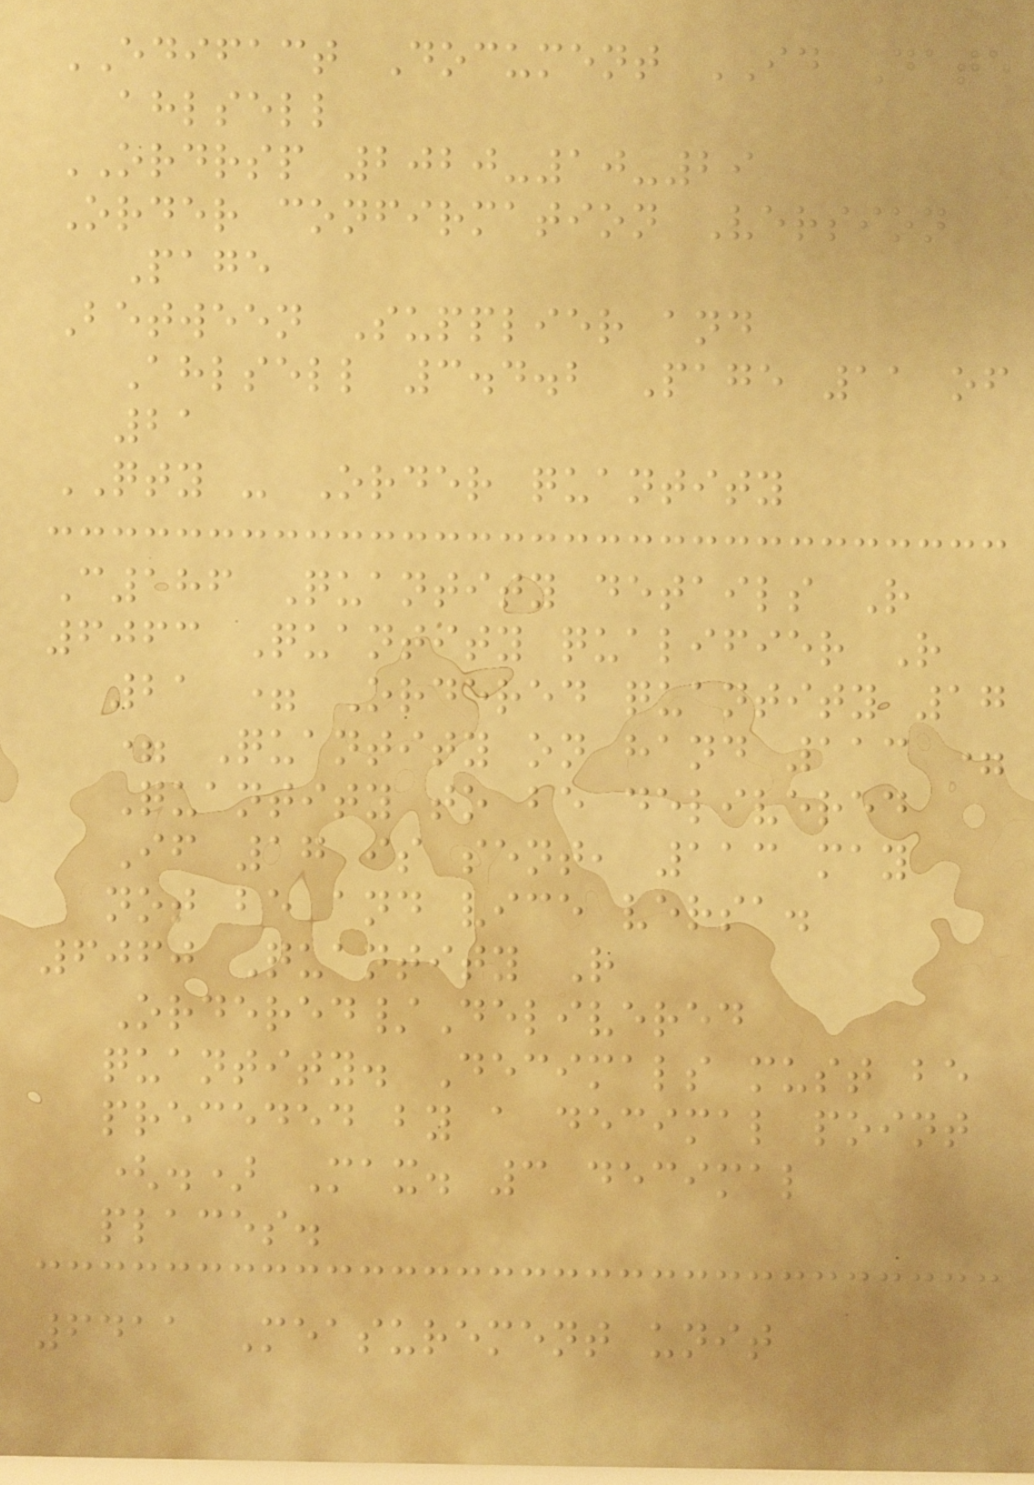EDIFACT Document ID Date
ahlsell
ORDRSP 2020-10-29
Order confirmation Version
Page
Between Supplier and
Ahlsell 3.4.2 Page 11 of
21
QTY - Order quantity
C186 Quantity details R
6063 Quantity qualifier R
21 = Ordered quantity 17
= Quantity on hand 113 =
Quantity to be delivered
If 17 is sent, 113 may
not be and vice versa.
6060 Quantity R
Ordered/Delivered
quantity. Decimals must be
preceded by a decimal point
(.) Max. 3 decimal
places.
6411 Measurement unit
